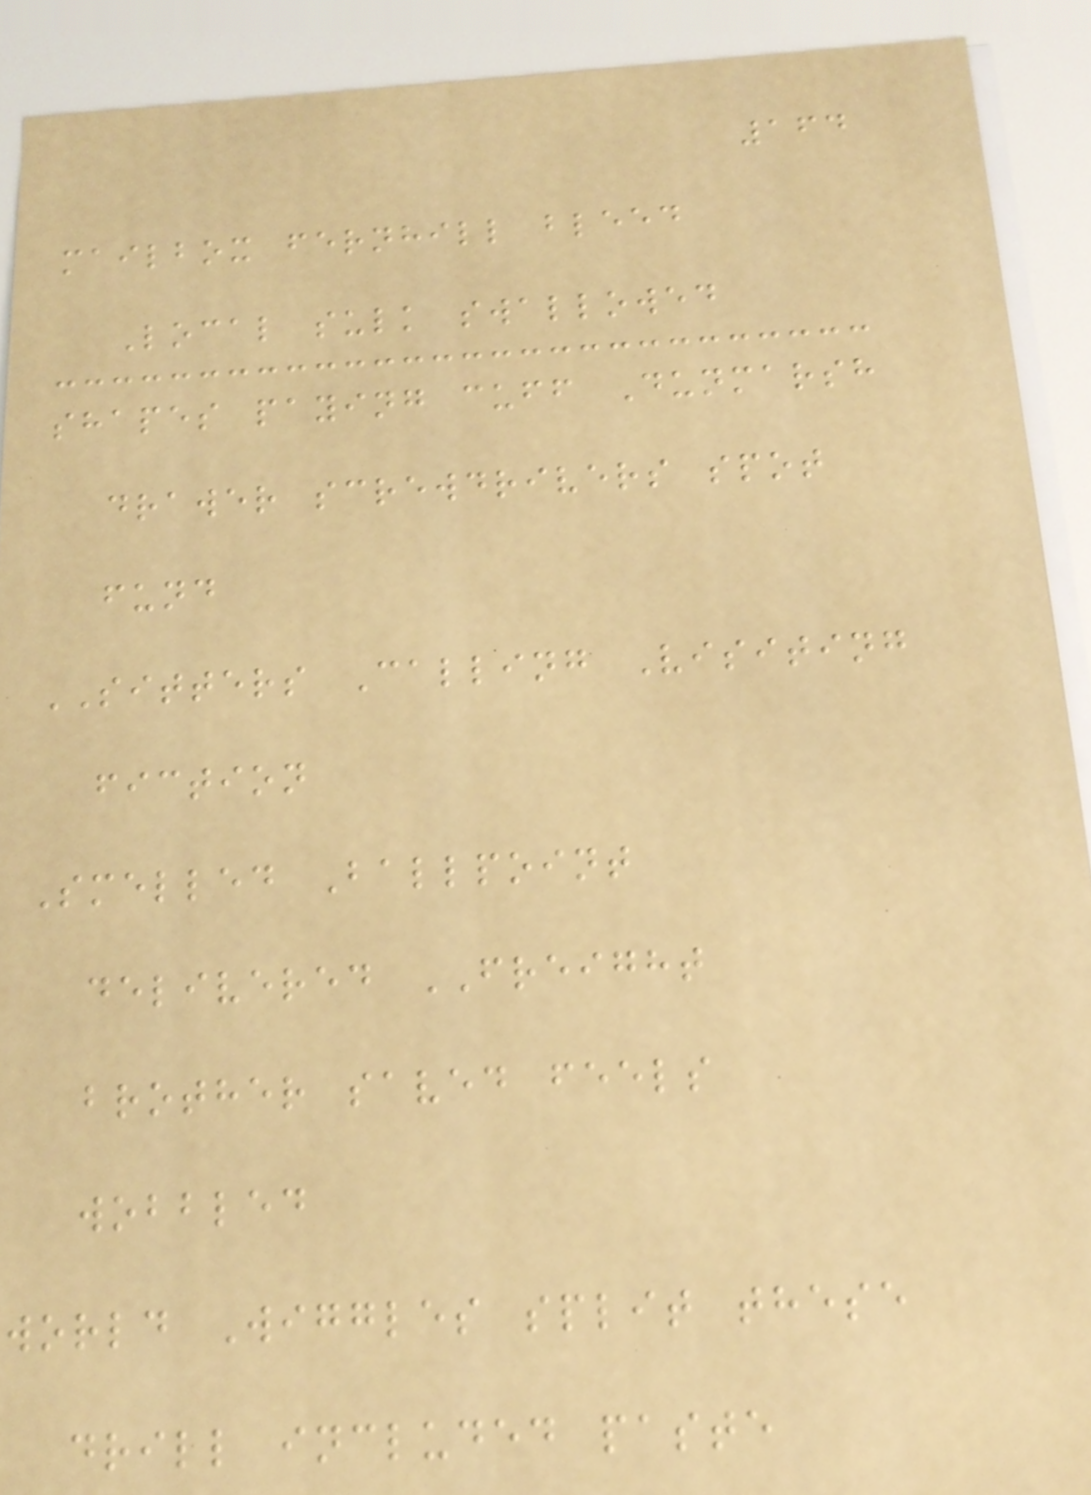164
mailbox fernhill bleed
Local sulk swallowed
shapes paying cuff Dunmarsh
drawer screwdrivers spot
fund
SITTERS Calling Visiting
fiction
Smelled Ballpoint
delivered FREIGHT
brother saved feels
wobbled
world Wiggles split these
drill included paste
